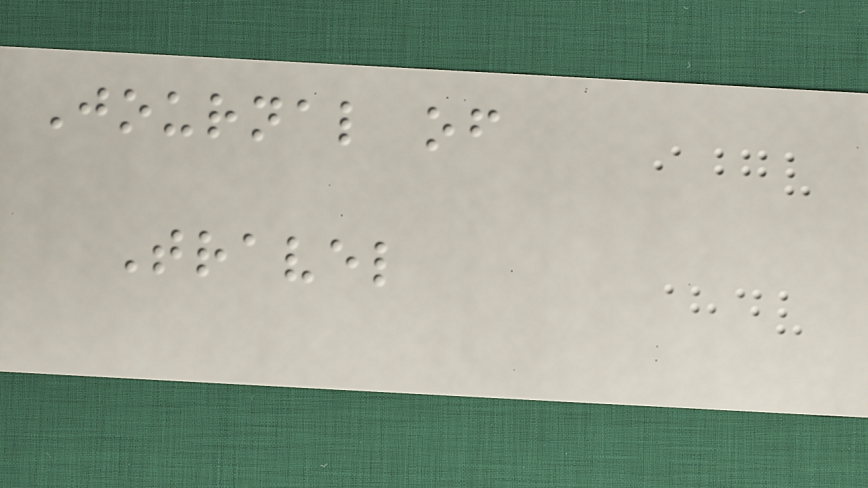Journal of
Travel
